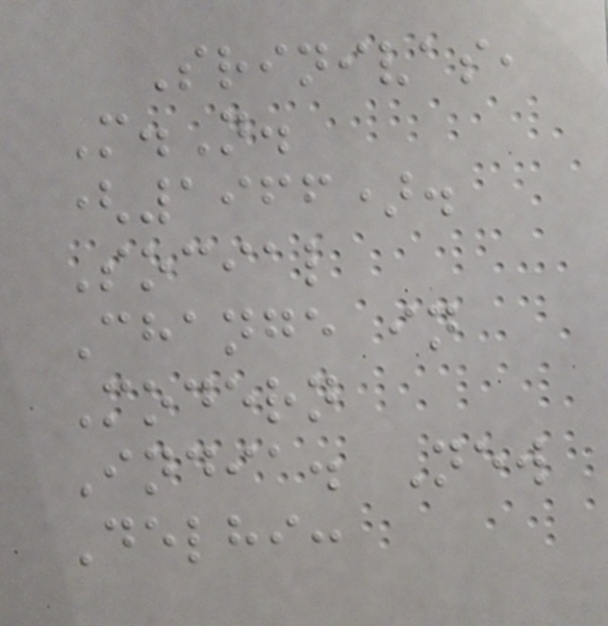Srinivas,
M.N.
(1966).
Social
Change in
Modern
India. New
Delhi:
